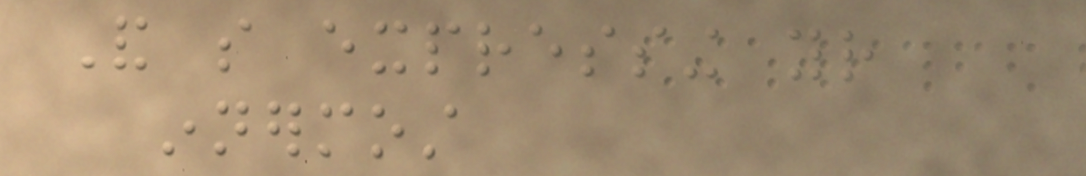And so expressing your
innermost
